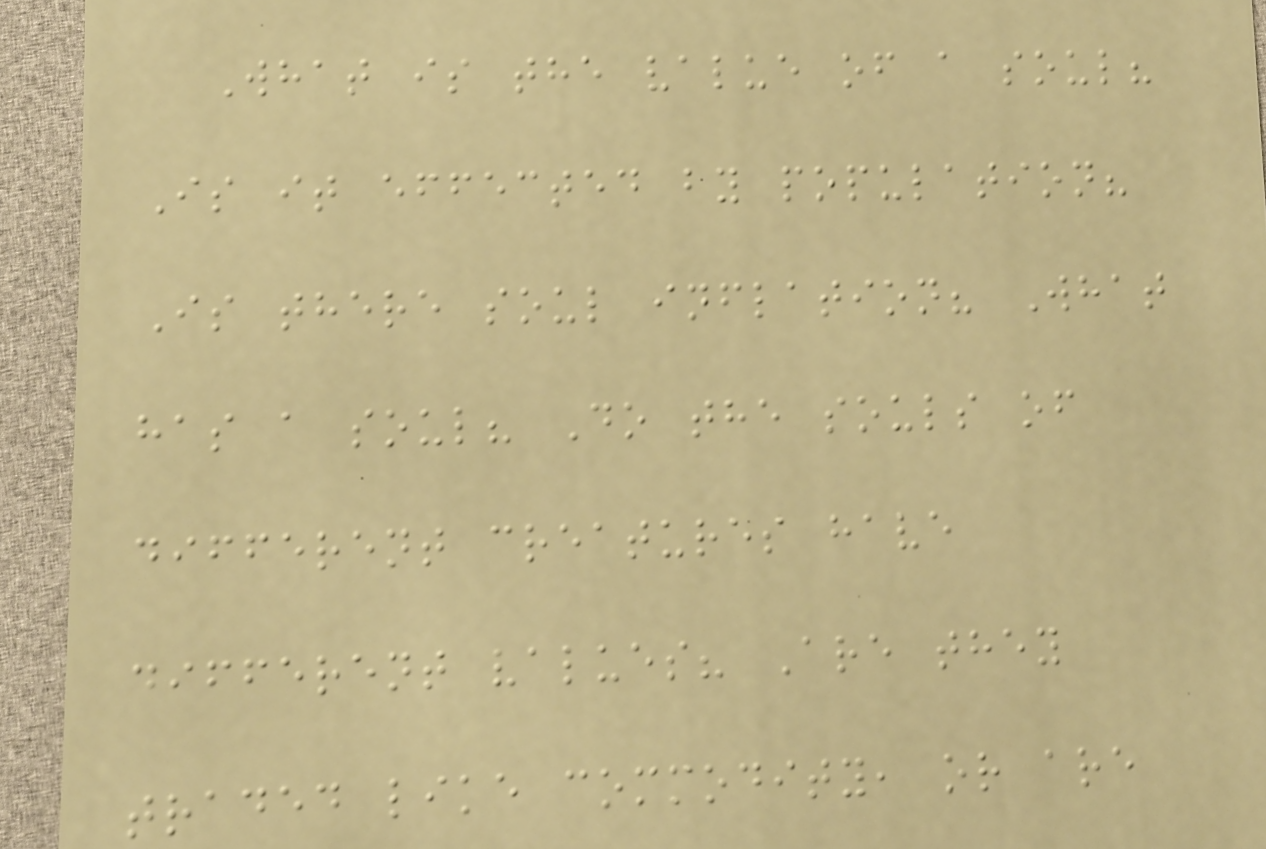What is the value of a soul?
Is it effected by population?
Is there soul inflation? What
has a soul? Do the souls of
different creatures have
different values? Are they
traded like commodity, or are
